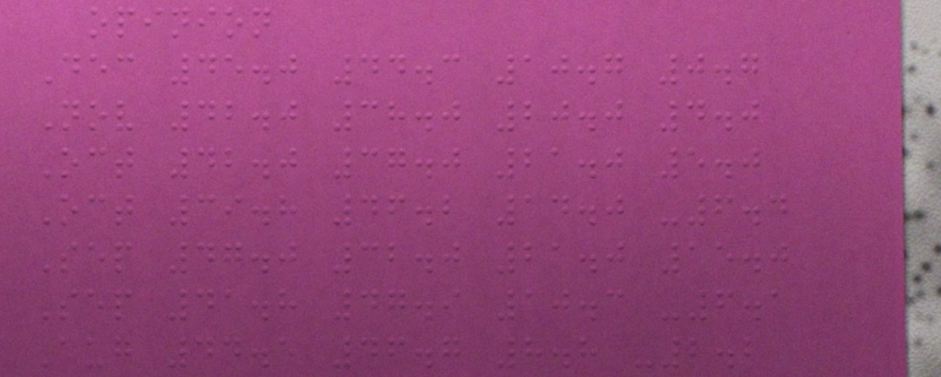opinion
Dec 45.0 44.3 10.7 0.7
Nov 42.0 38.0 20.0 4.0
Oct 42.0 37.0 21.0 5.0
Oct 39.8 46.2 14.0 -6.4
Sep 47.0 32.0 21.0 15.0
Sep 41.8 47.9 10.3 -6.1
Aug 44.5 46.7 8.8 -2.2
